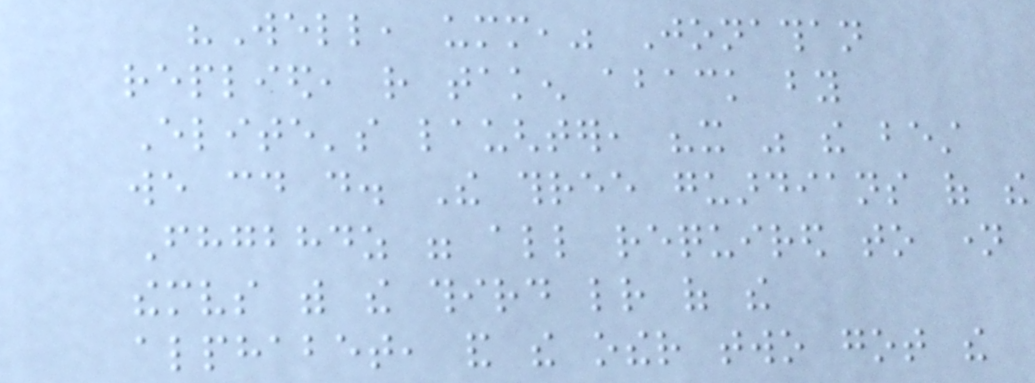"Well, umm," Jonathan
replied, rather taken aback by
Elite's laughter, "it was the best
we could do. The three guardians of the
Fhgbhdz were all required to name
themselves with the third letter of the
alphabet, and the other two got the
